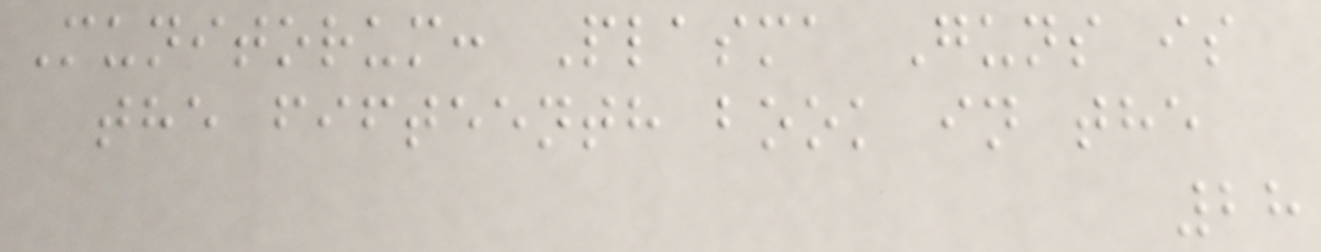Munitorum: Plasma Guns is
the fifteenth book in the
28
